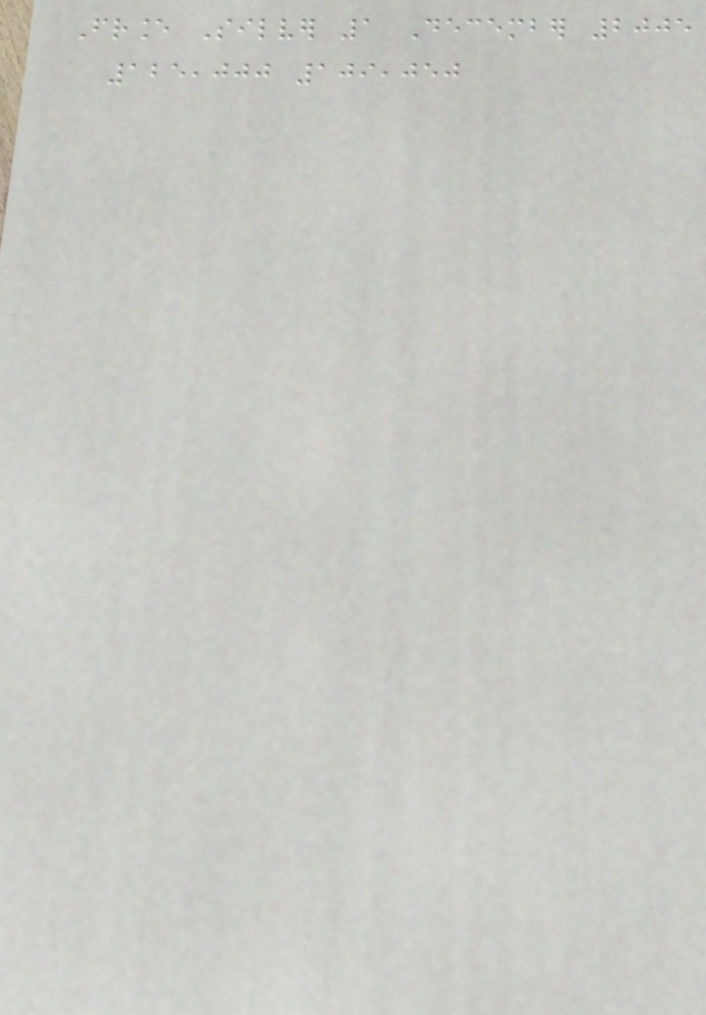France Silver 1 December 2005
125,000 109,050
